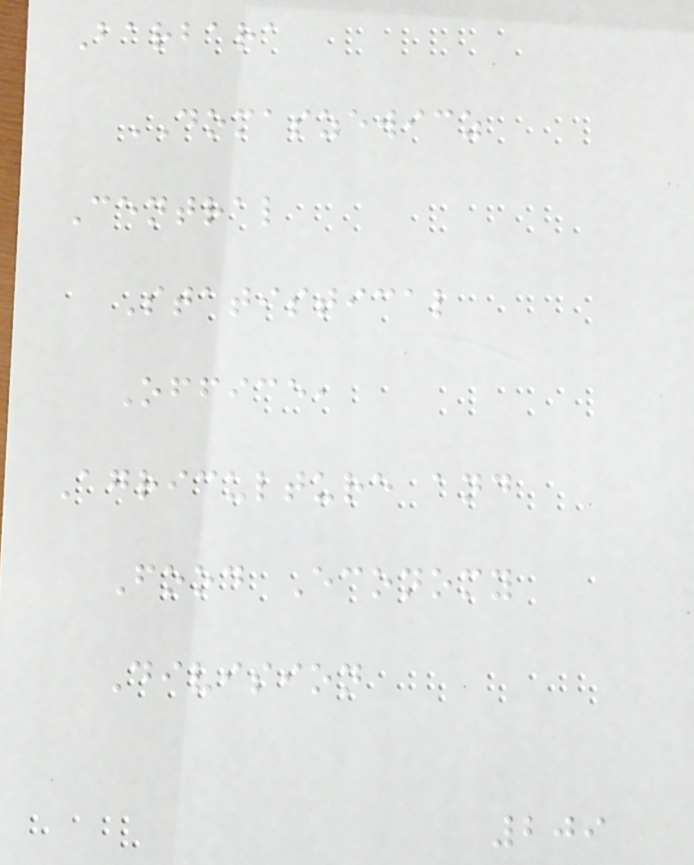Barbara
DOMASZEWICZ
Central
Statistical
Office,
Agriculture and
Food Economy
Division
209
